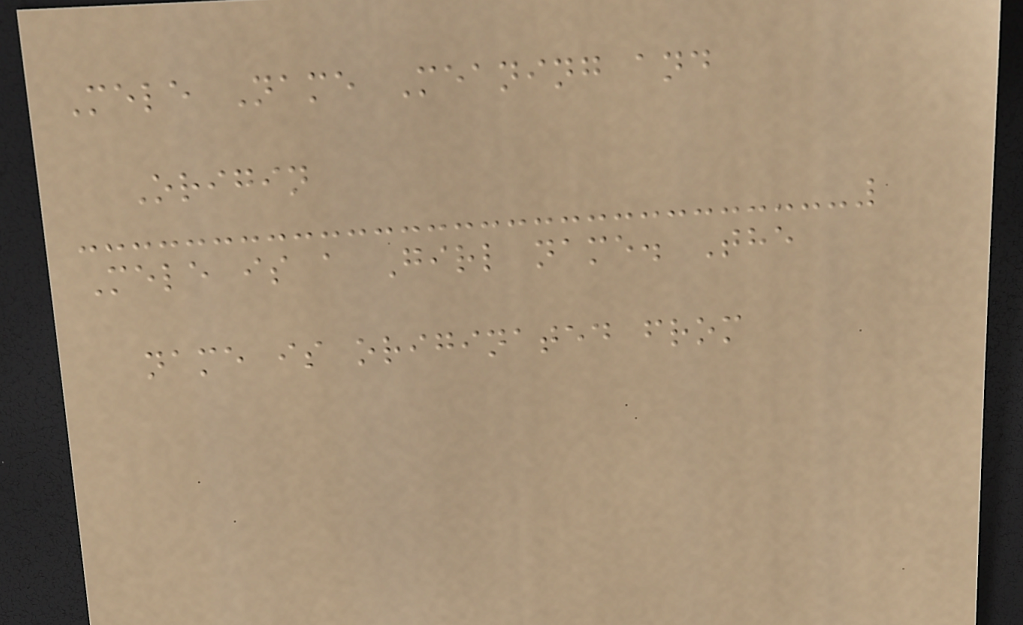Mele Name Meaning and
Origin
Mele is a Girl name. The
name is originated from
